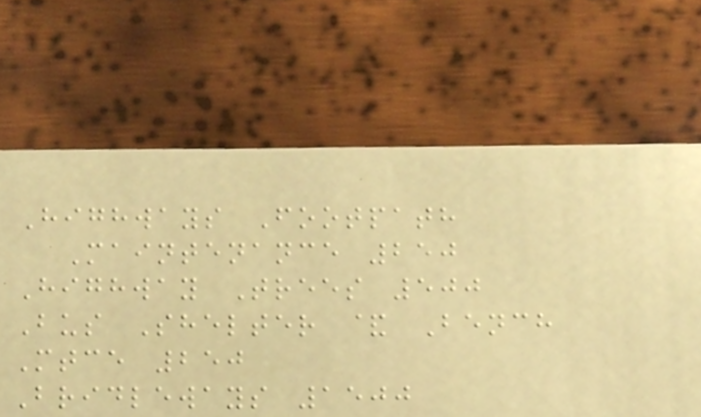Highways Footpath
Maintenance 250
Highway Trees 500
Bus Shelter & Bench
Mtce 250
Bridleways 1500
